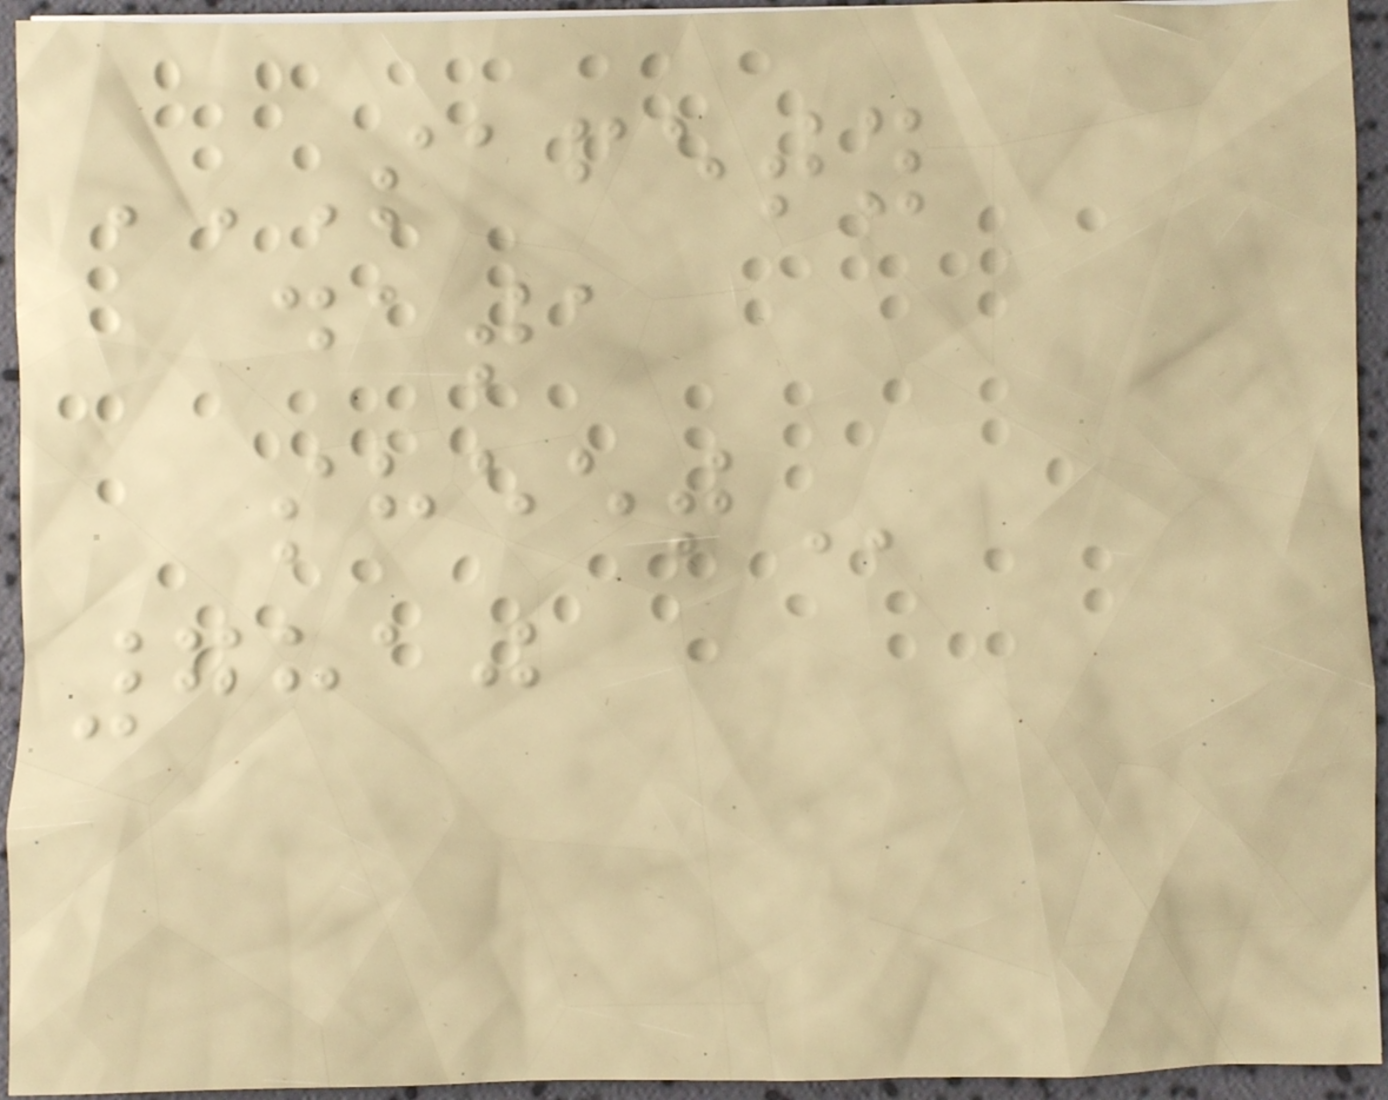SAFETY
DATA
SHEET
7810
